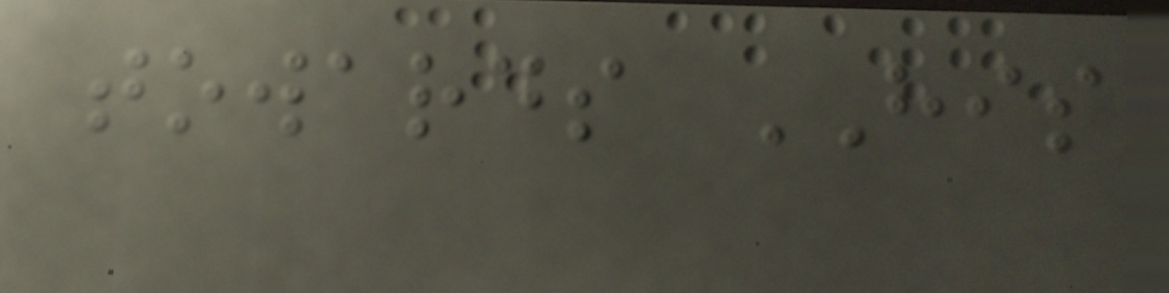towards HIS
